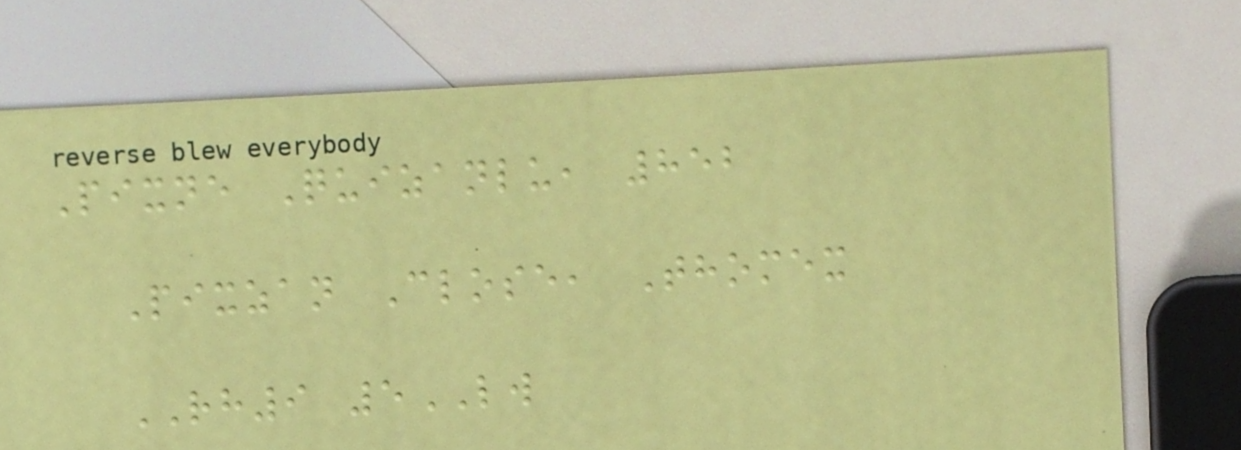Pixne Quizanlu, 852
Pixzan Close, Thomex
RH9 5LW
